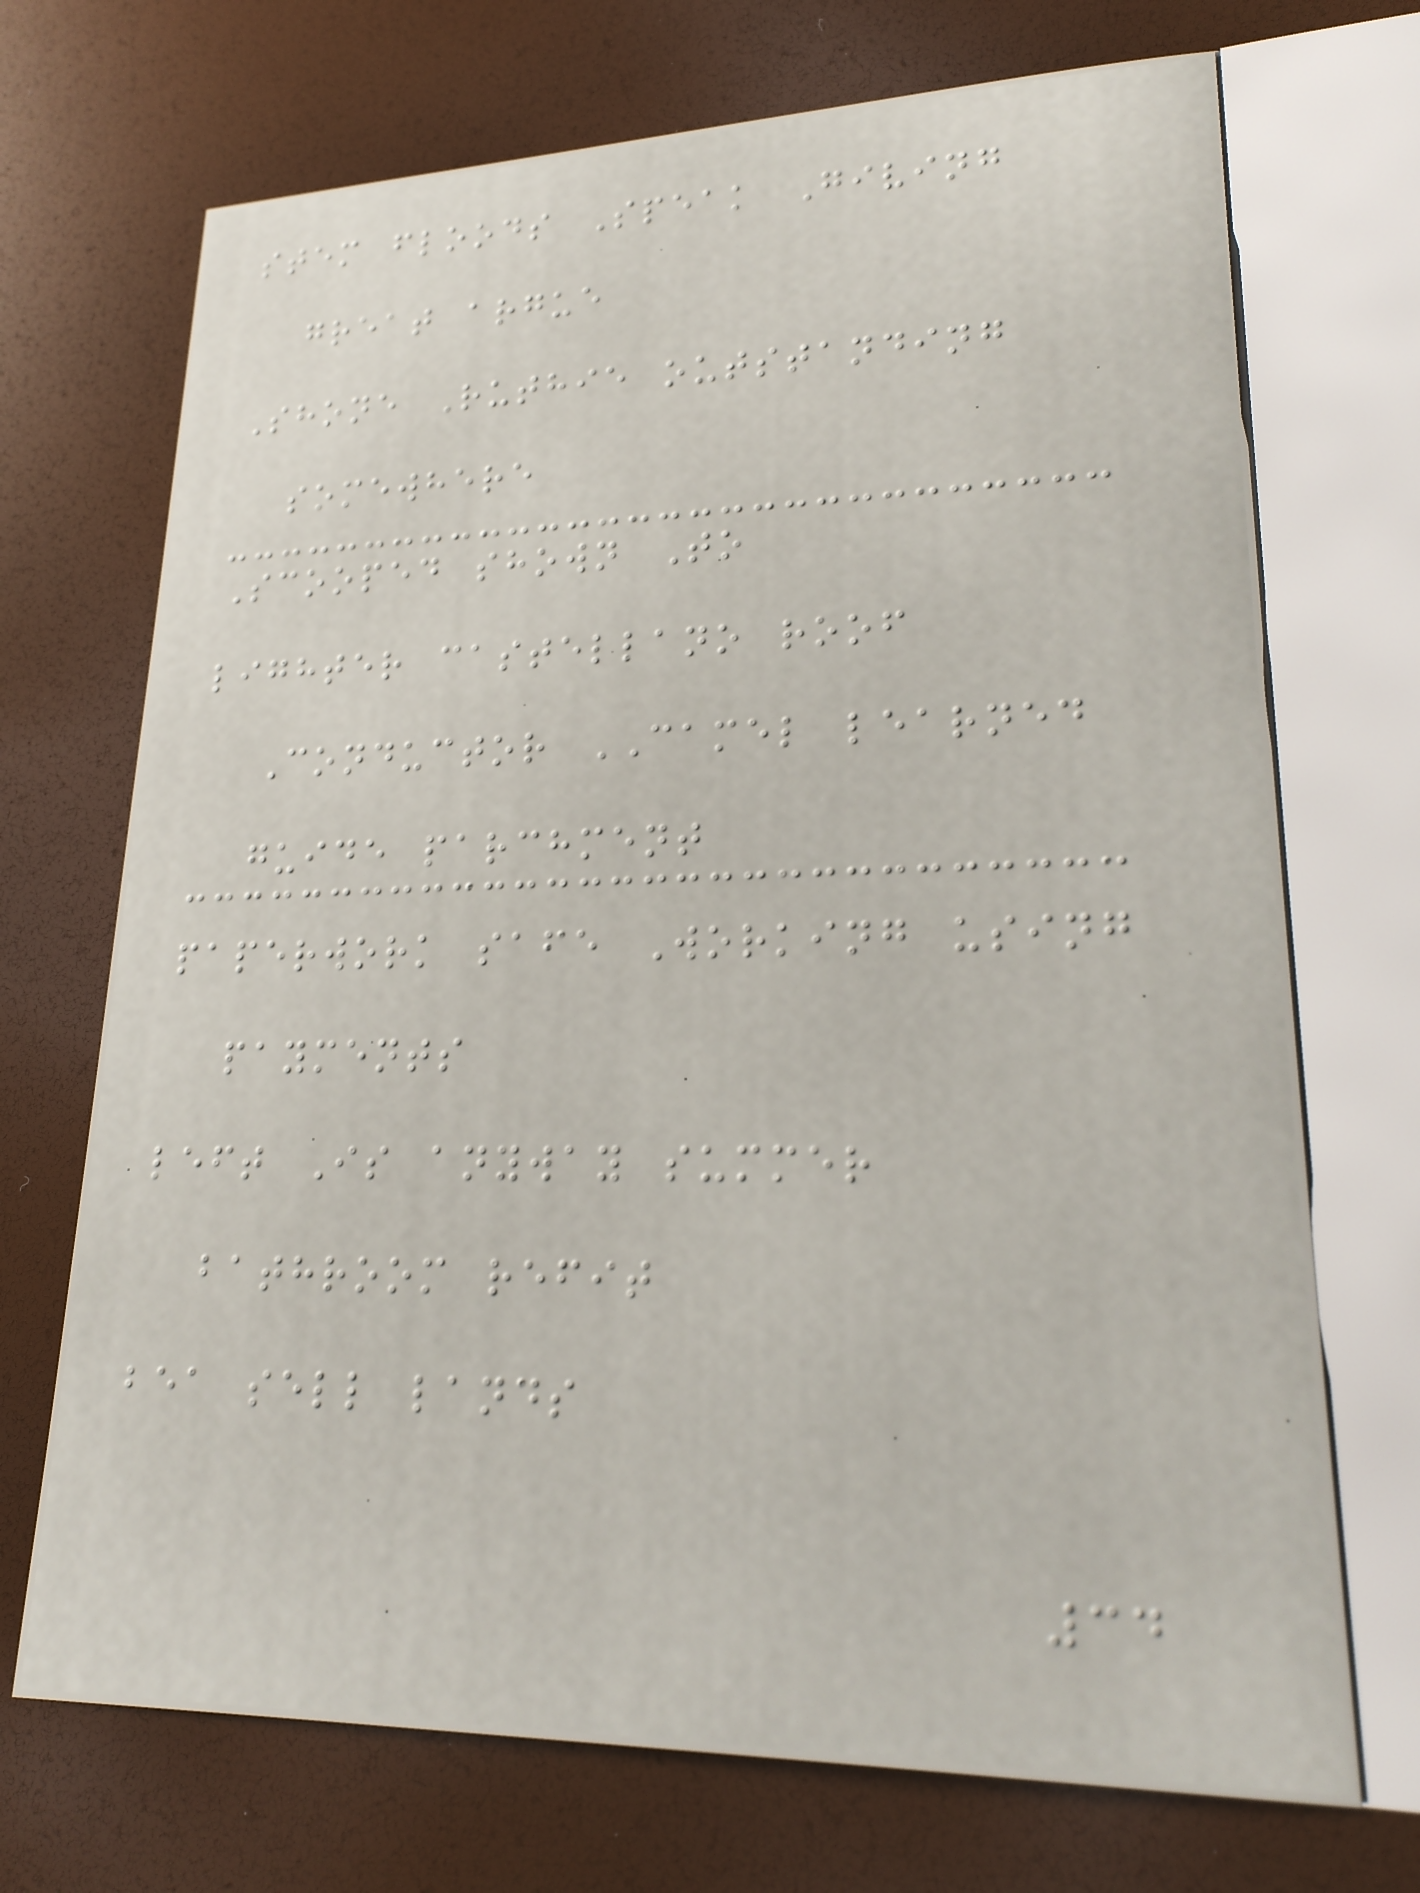stem floods Speak Giving
great argue
Shone Ruthie outstanding
somewhere
Scooped shown To
lighter castellano roof
Conductor CAMEL learned
guide parchment
paperwork safe Working using
payments
left Is anyway summer
bathroom refit
bea sell lands
34
